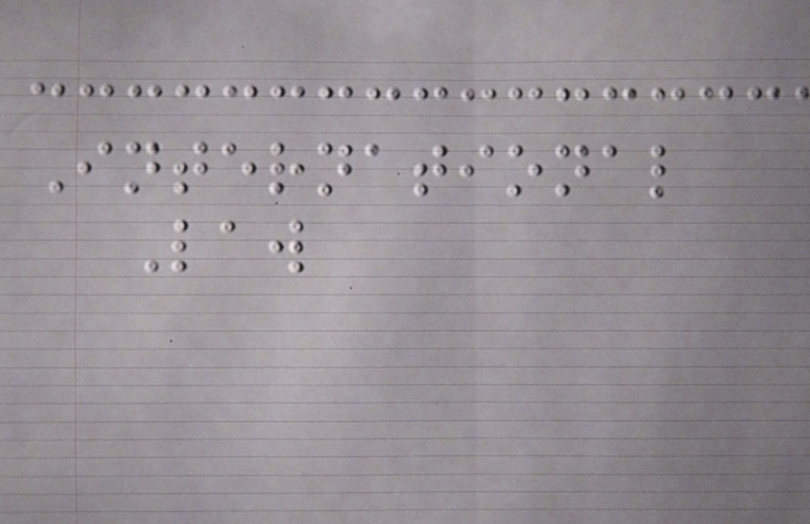International
Law
